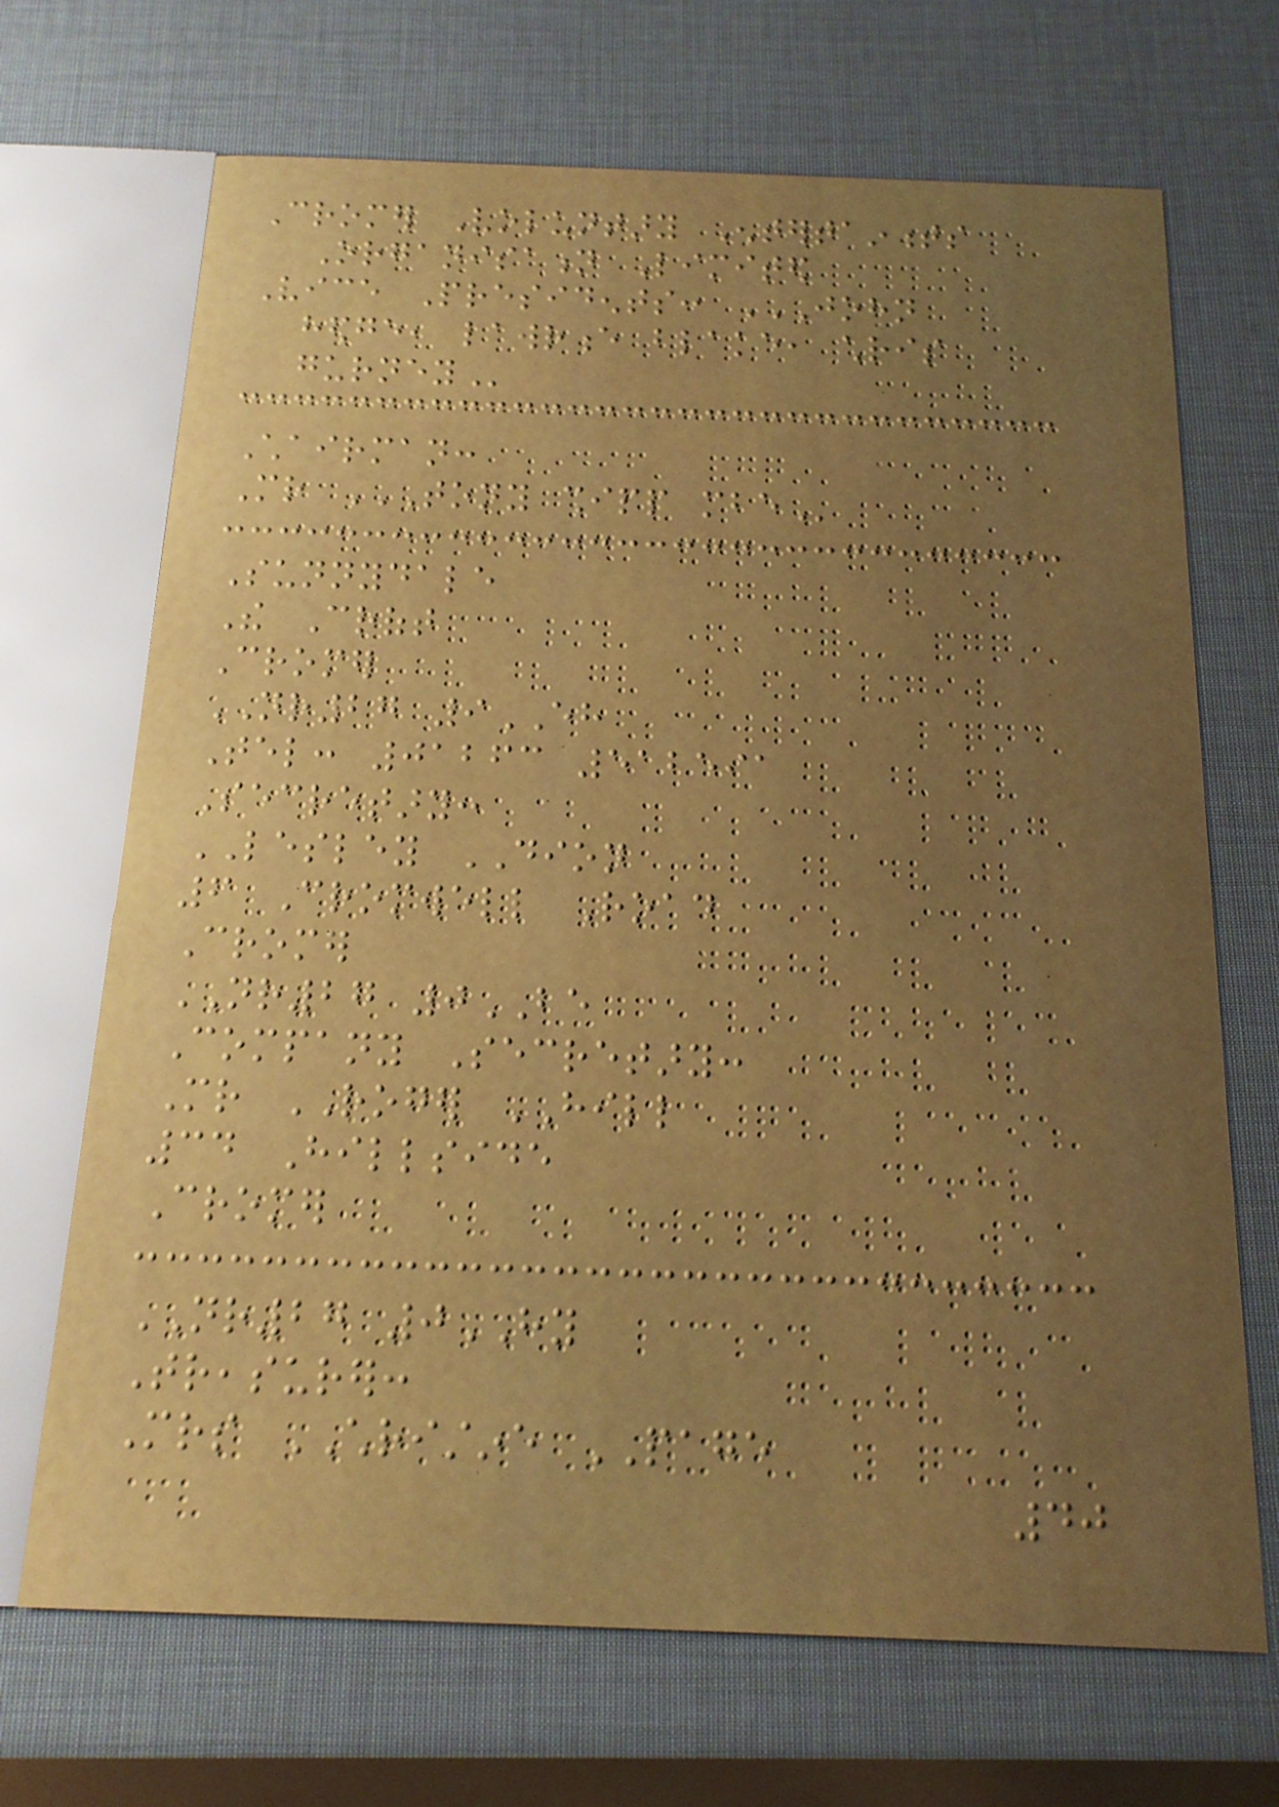Cromer Voluntary Entertainments
Organisation Limited
Vice Presidents: JOHN
HEDGE, LAWRENCE BLAKE, CHRIS
GURNEY
Chairman:
Mr TONY SHIPP MBE
Sunnydale
The Croft
Cromer
NR27 9EH
Tel: 01263 512591
Secretary:
LESLEY DION
6 Cromwell Road
Cromer
NR27 0BE
Company Secretary:
Mr ROGER HILL
34 Hillside
Cromer
NR27 0HY
Treasurer:
Mrs CHRISTINE PAGE
40
